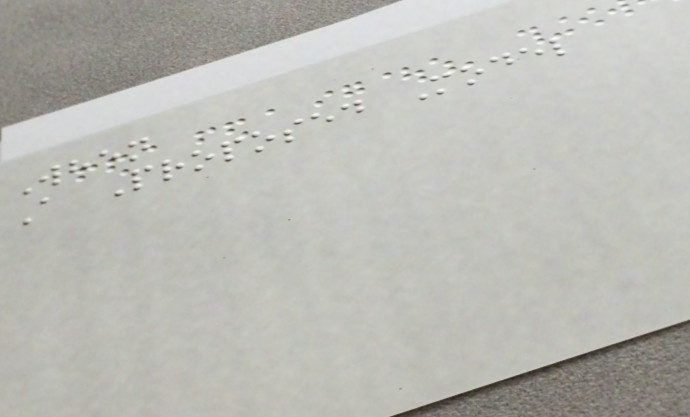When
A Proposed Model
